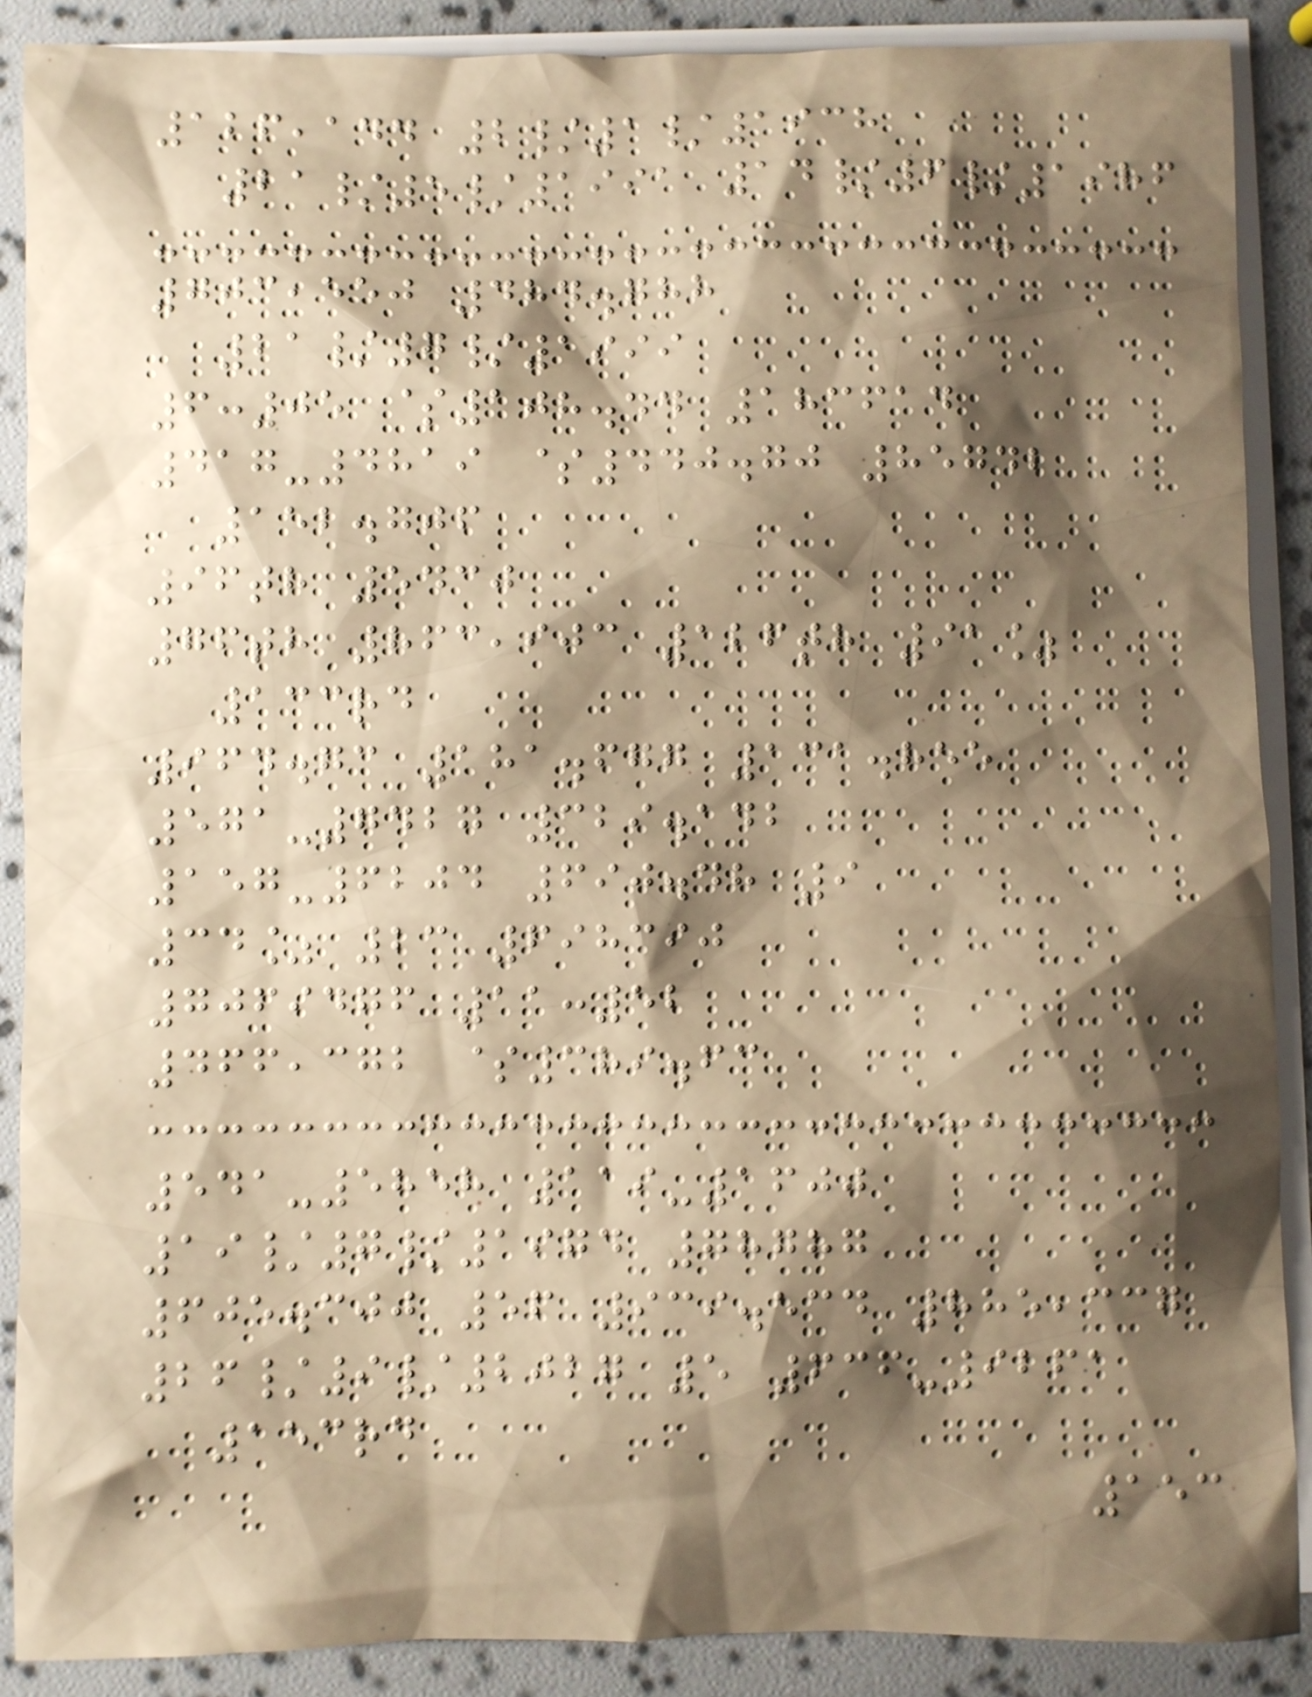126,144 2/1/1938
21/5/1991 14/6/1986
703,550 484.788
21/7/1999
6:05 $108.44 183614
417-4819 $440.70 85742
152.706
96th 5430
76th 863,903 126th 91%
133rd
964.73 181.677 131.855
571-7427 329.142
157-6204 690.48 9
34% 23 698390
7069476 11:52
466,372 $389.63
541-5858 119-1600
19/7/1974 78787
605.300 56 939.534 885,337
26/9/2027 5 636-9261
153rd
153
